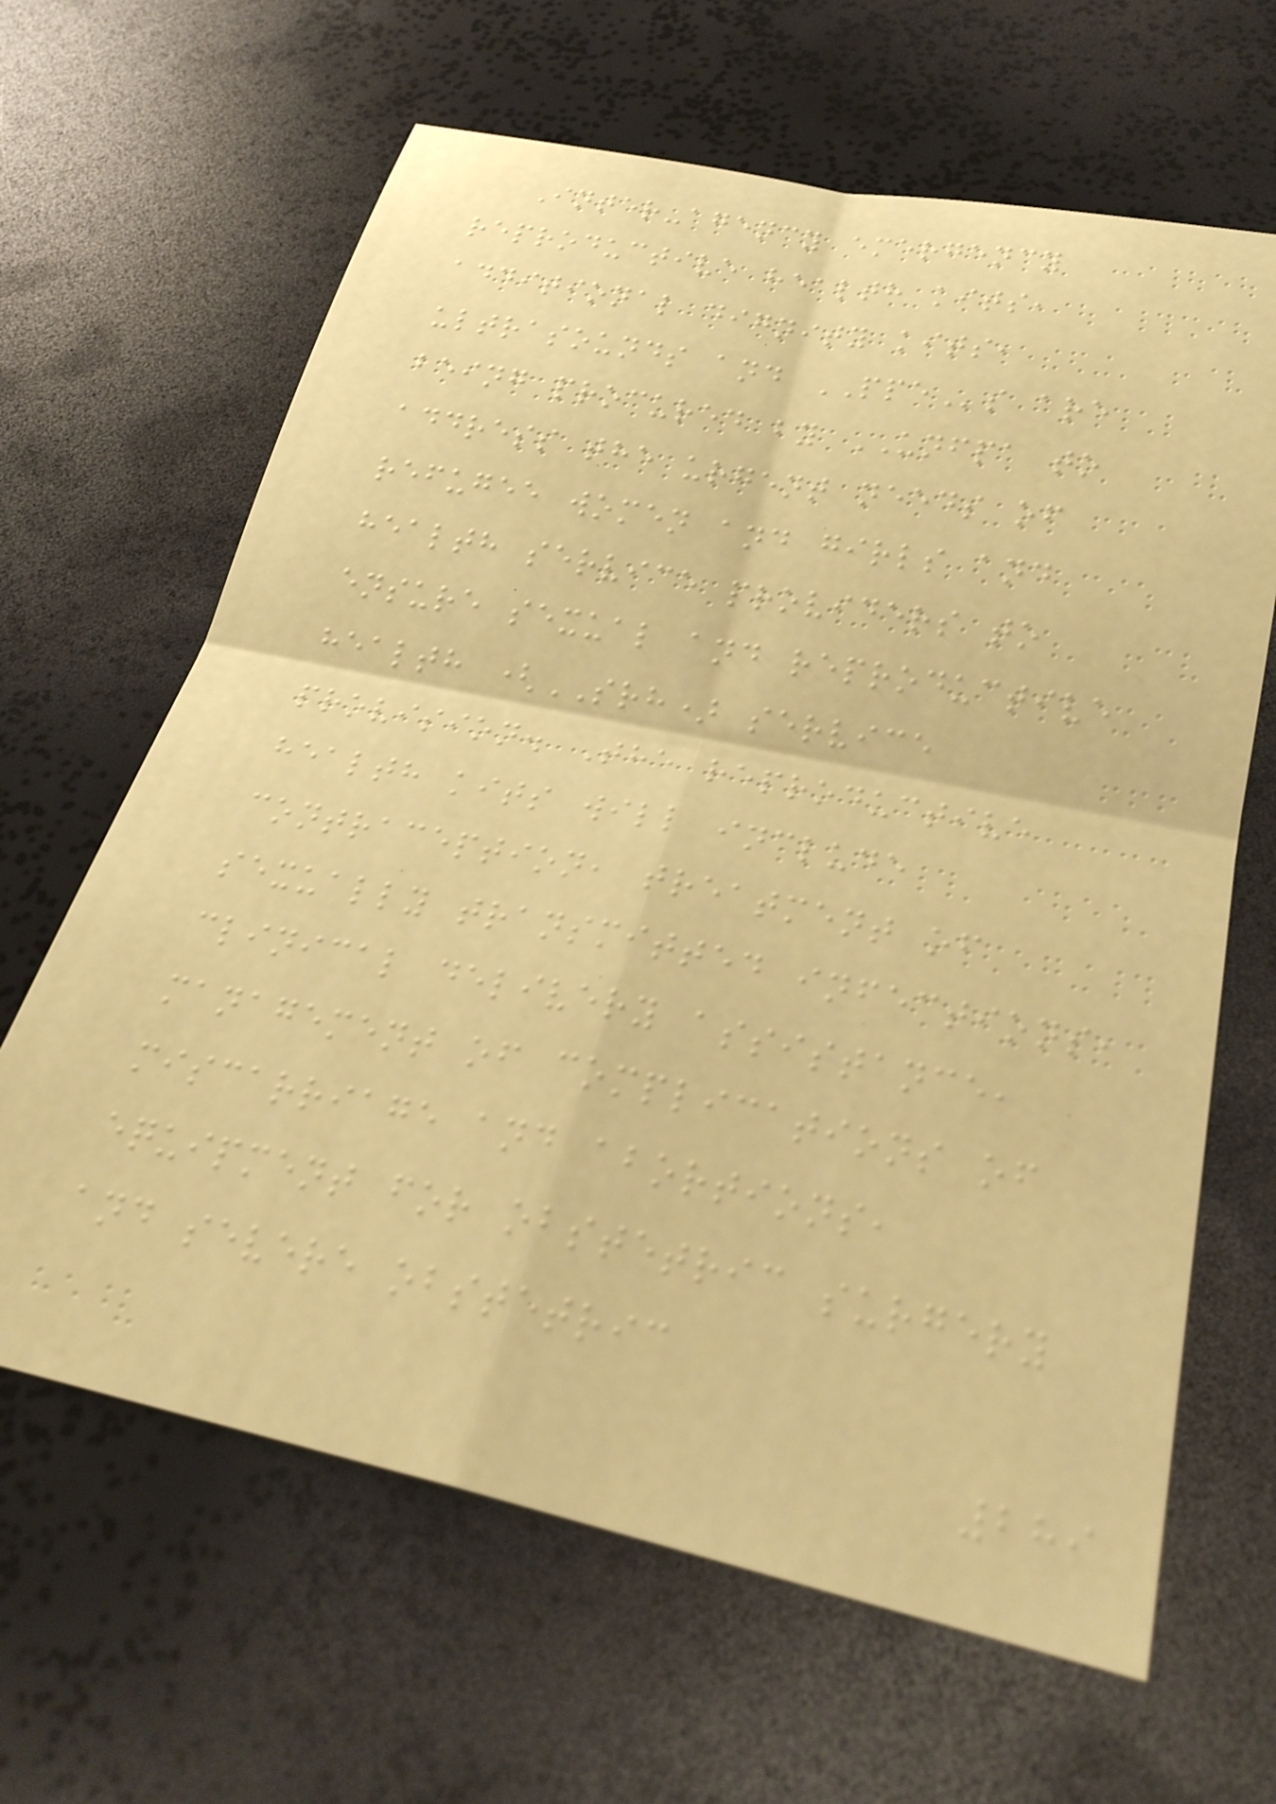Inter-agency emergency
reproductive health kits,
additional dignity kits,
ultrasounds and PPEs are
being procured by UNFPA to
address the urgent needs of
refugee women and girls and
health service providers to
ensure sexual and reproductive
health (SRH) service
provision. The reproductive
health kits will include
contraception, treatment of
sexually transmitted infections,
clinical delivery assistance,
management of complications of
miscarriage and abortions,
equipment for obstetric surgery
and severe obstetric
289
